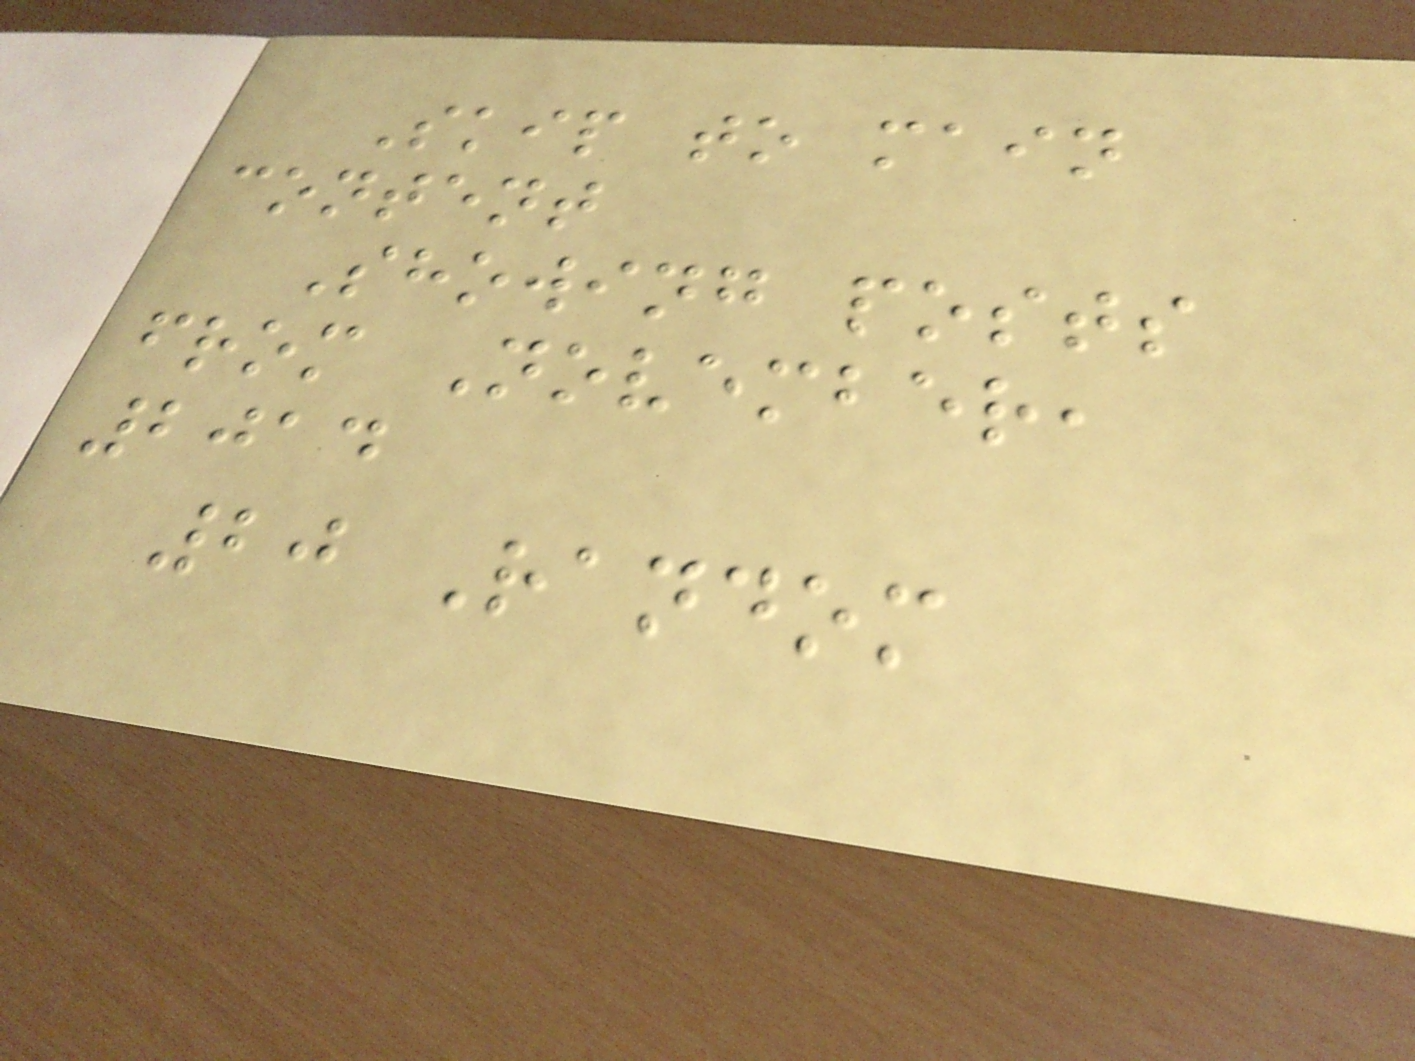Skip to main
content
Showing posts
from November,
2014
20 Random
